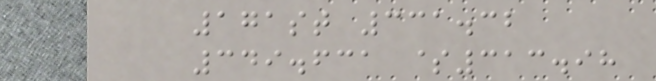171st 331.32
349.631 $313.98
